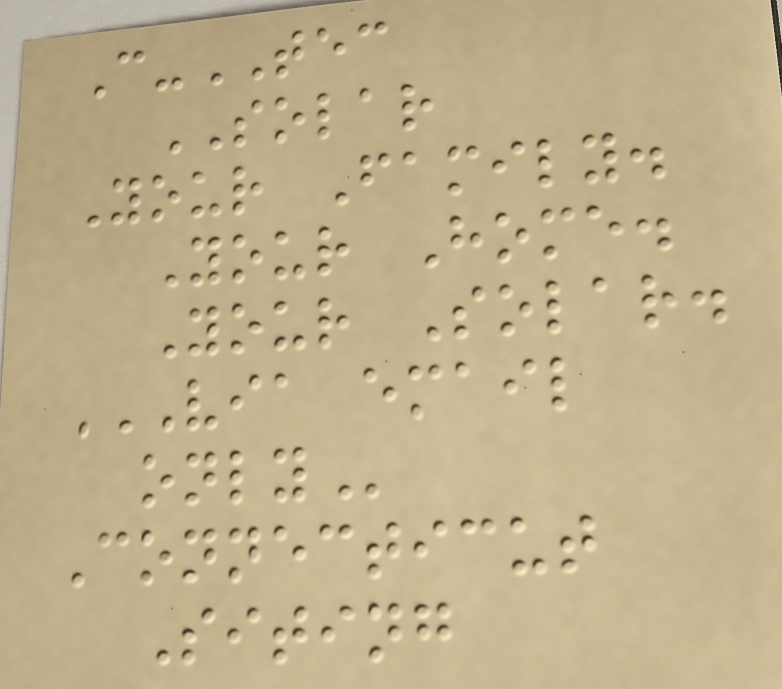C-TEC
SOLAR
Your Family.
Your Home.
Your Solar.
VIA EMAIL
ONLY
Connecticut
Siting
